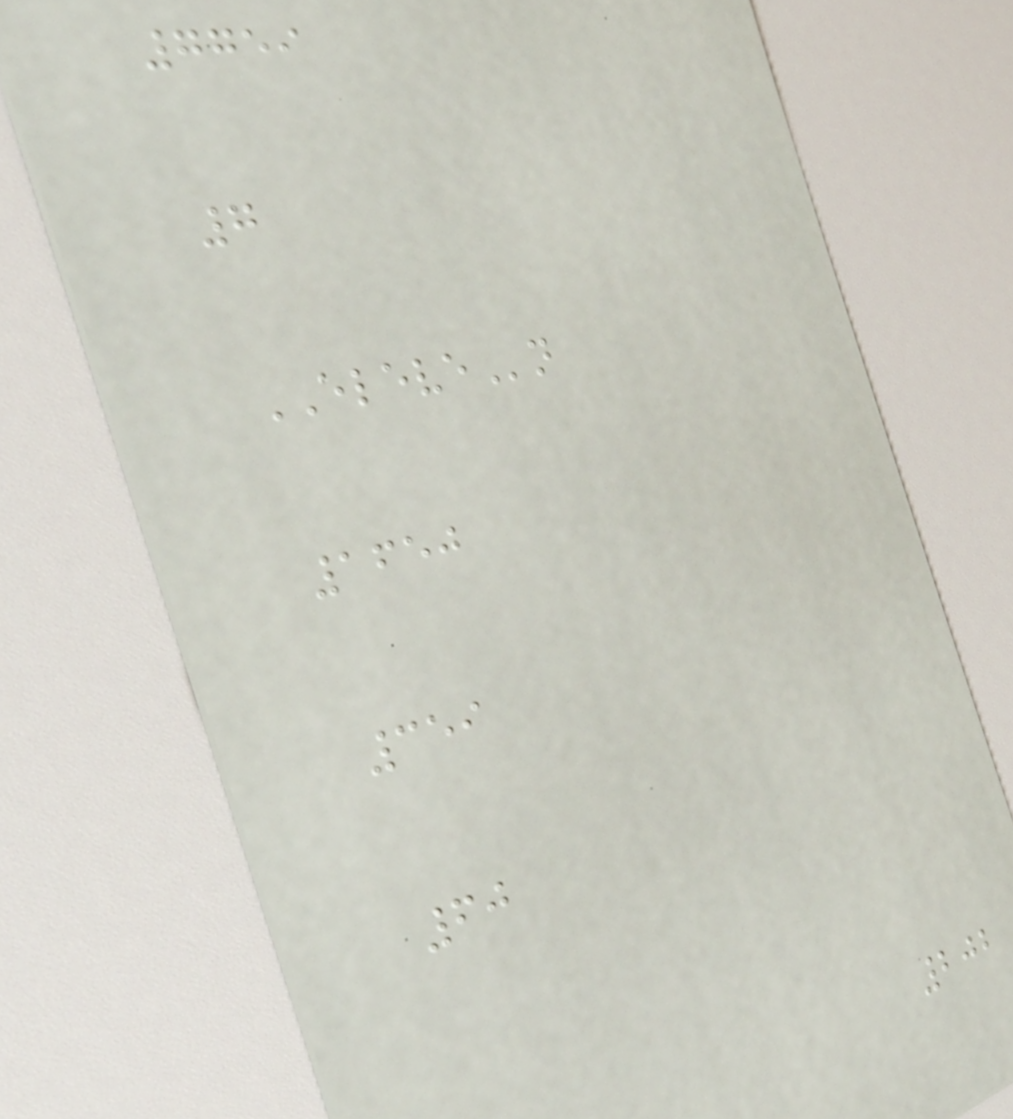7759
7
ELEVEn
1650
359
60
202
